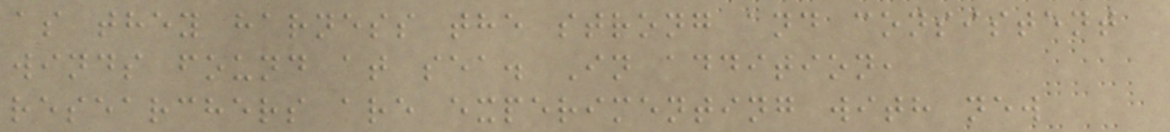as they harness the strong and consistent
winds found at sea. In addition,
researchers are experimenting with new
